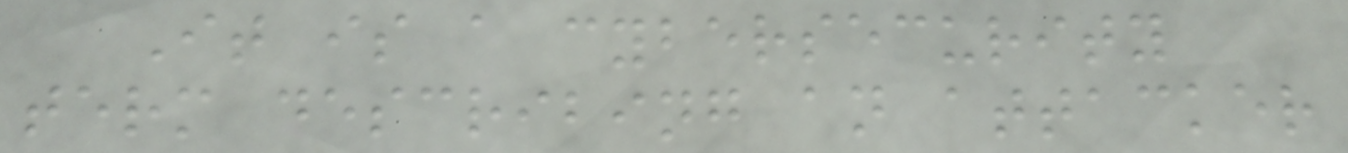It is a cybersecurity
term describing an attacker
